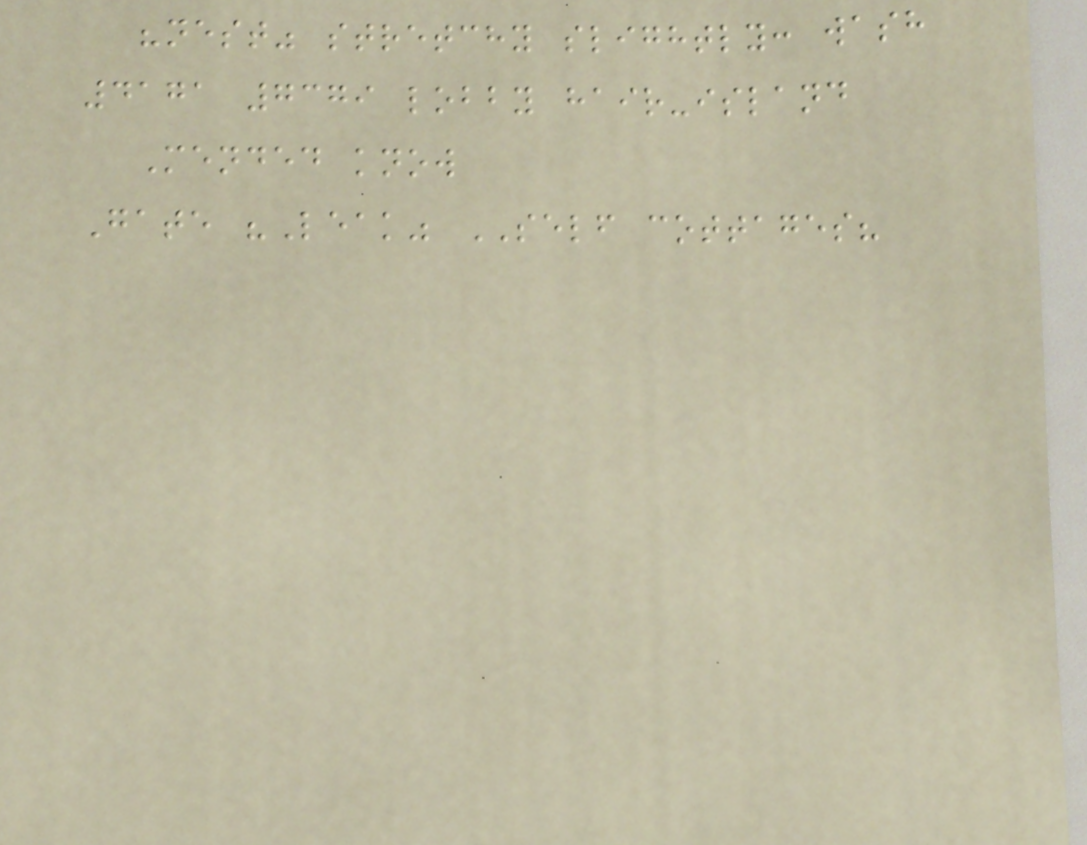"nest" stretchy slightly: wash
4171 7379 lobby hair-island
Mended know
Gate "Leak" SELF cottages?
